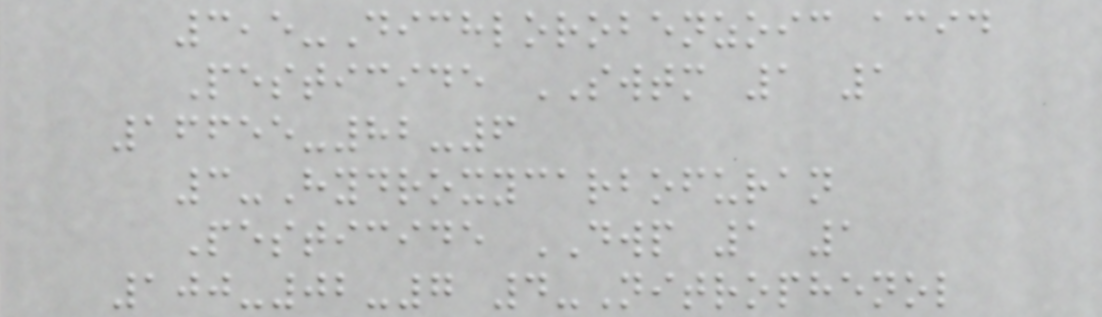3,5-Dichlorobenzoic acid
Pesticide SWTM 1 1
16655-82-6
3-Hydroxycarbofuran
Pesticide DWP 1 1
100-02-7 4-Nitrophenol
